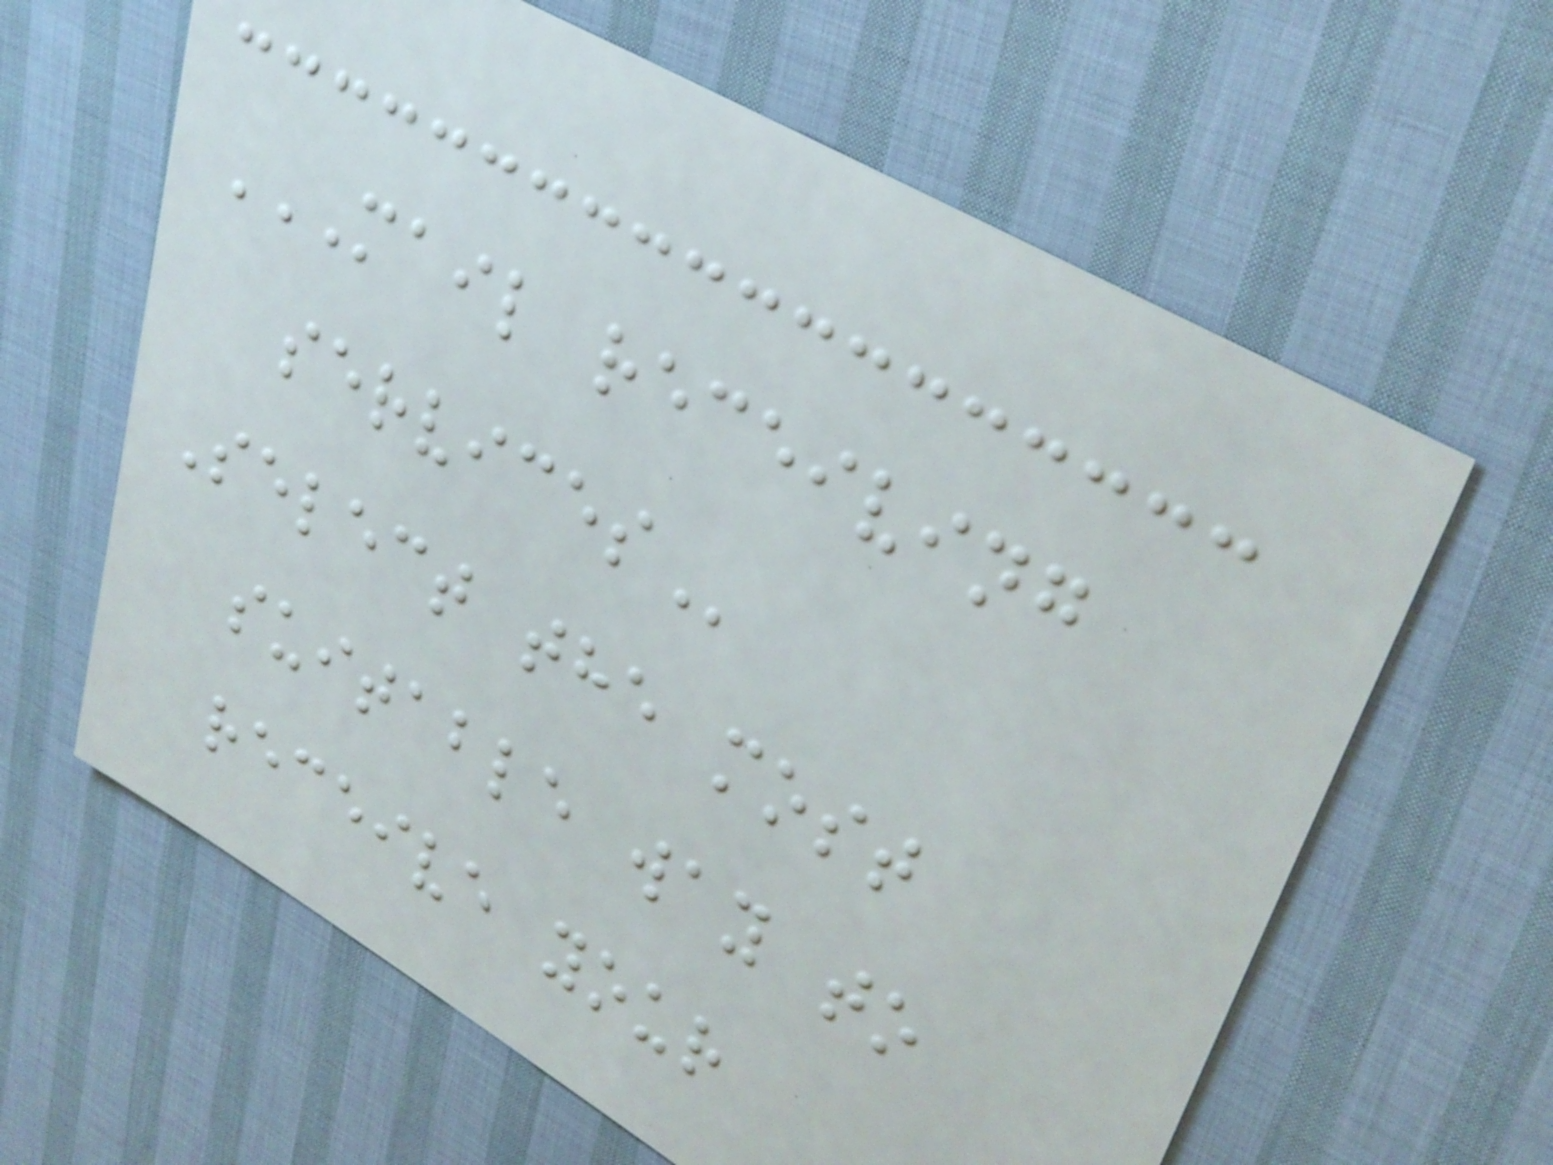MAIL RECEIVING
SERVICES
Select the most
suitable way to
receive your
